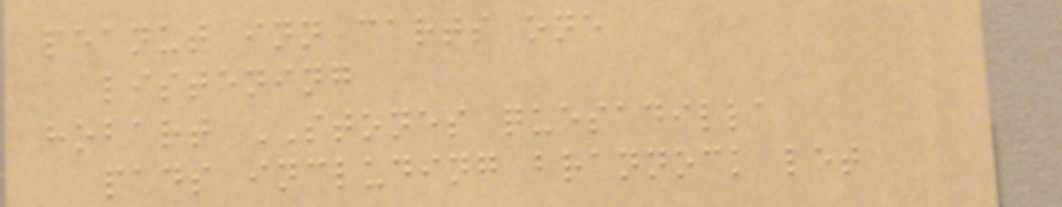peanut inn carts one
listening
hobart STONES quesadilla
pads including brannock let
